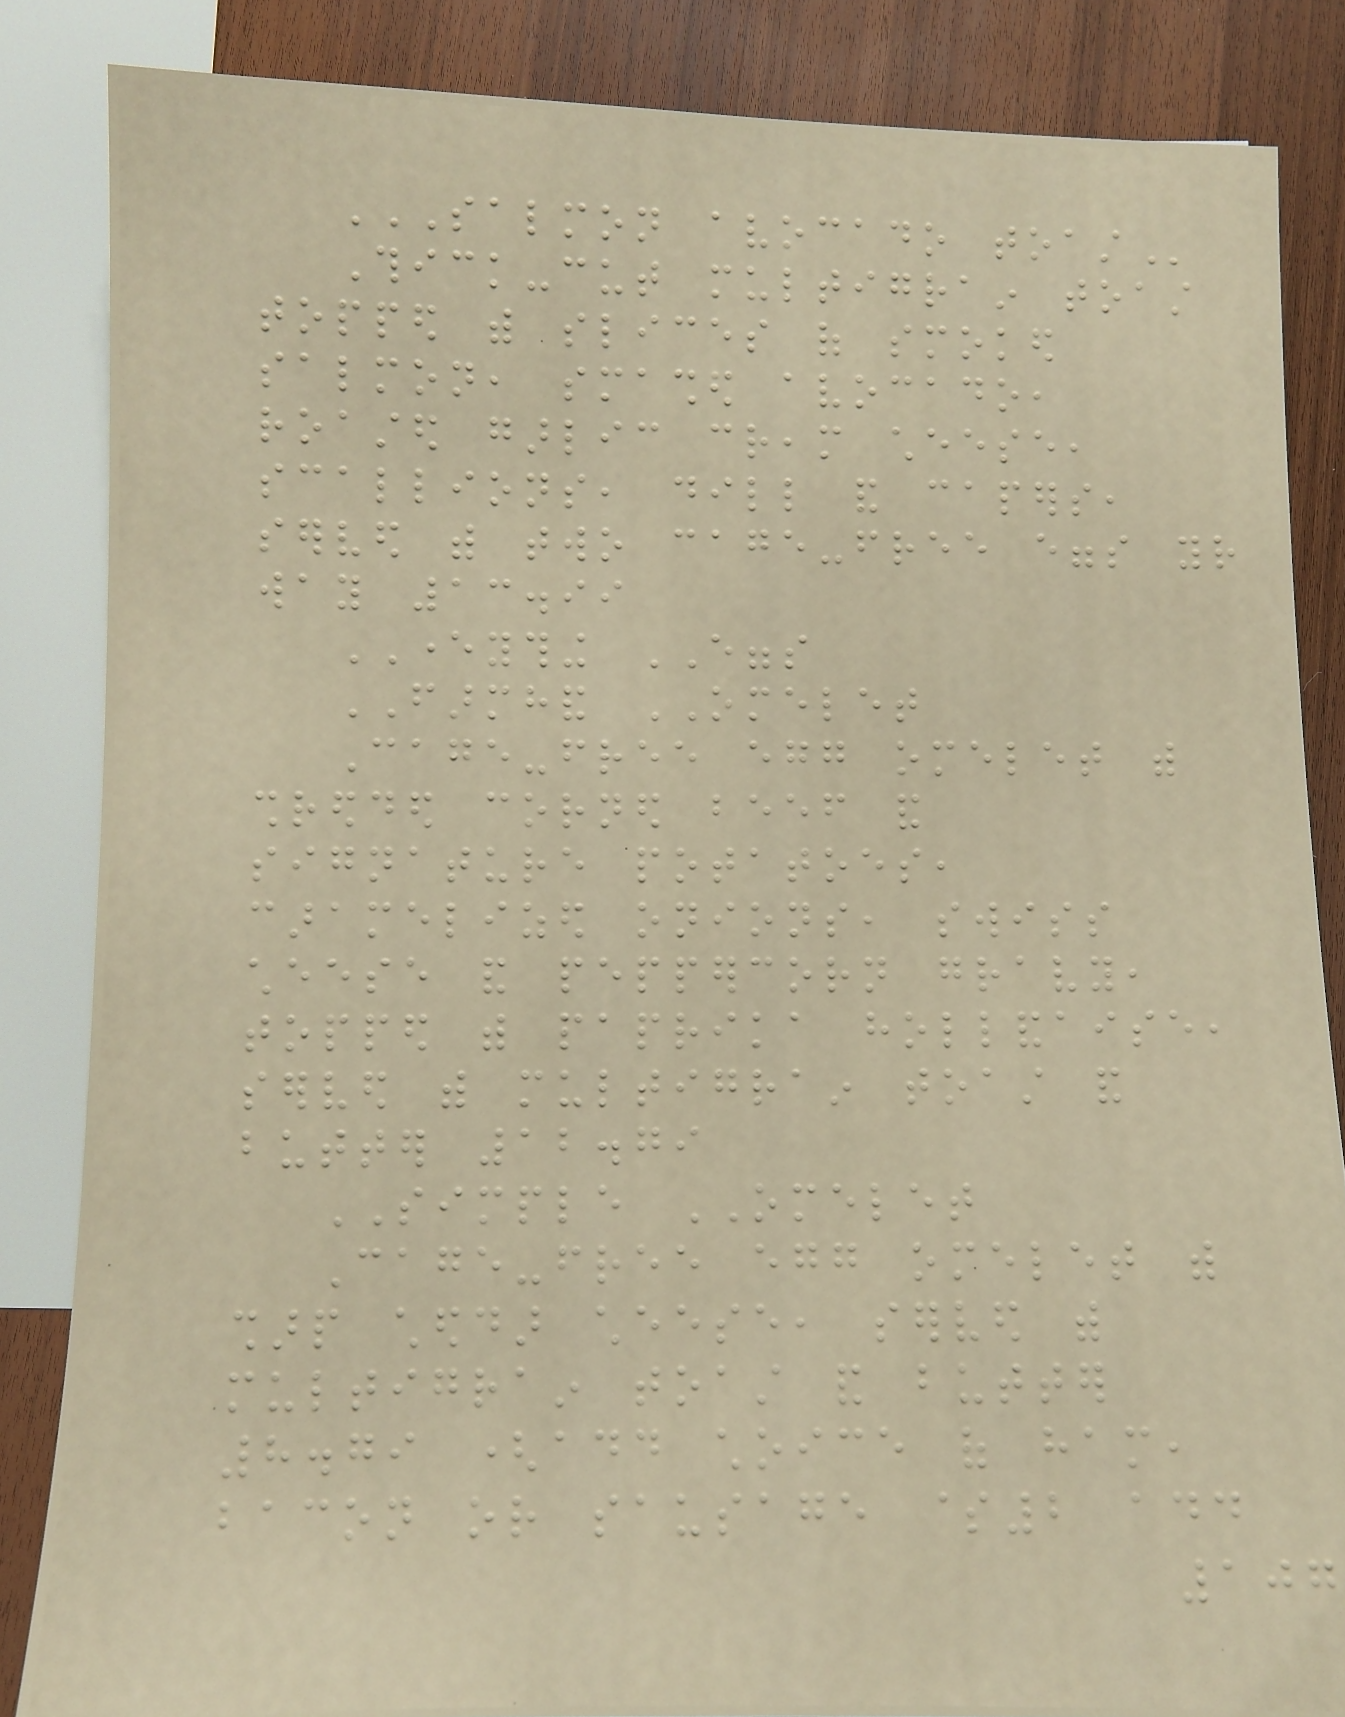SALMON AVOCADO TOAST
Thick-cut multigrain toast
topped with slices of smoked
salmon, smashed avocado,
roasted garlic cream cheese,
scallions, dill and capers,
served with two cage-free eggs your
way 13.99
EVERYTHING EGGS
FARMHAND OMELET
Cage-free egg omelet with
shredded corned beef and
signature potatoes,
caramelized onions, swiss
cheese and peppercorn gravy,
topped with paprika hollandaise,
served with multigrain toast and
butter 12.79
SIMPLE OMELET
Cage-free egg omelet with
sharp cheddar cheese, served with
multigrain toast and butter
8.79 (add choice of ham,
bacon or sausage $2 add
107
